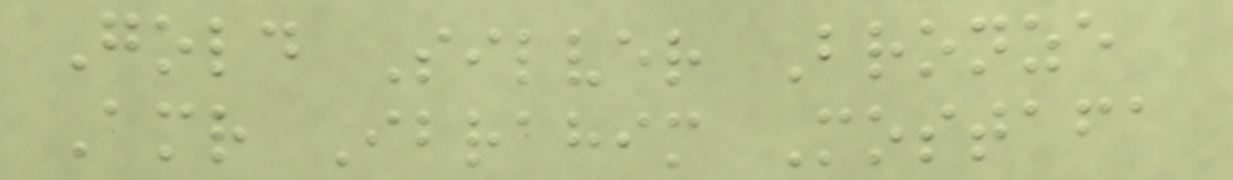Gold Silver Bronze
Amr Ibrahim Mostafa
